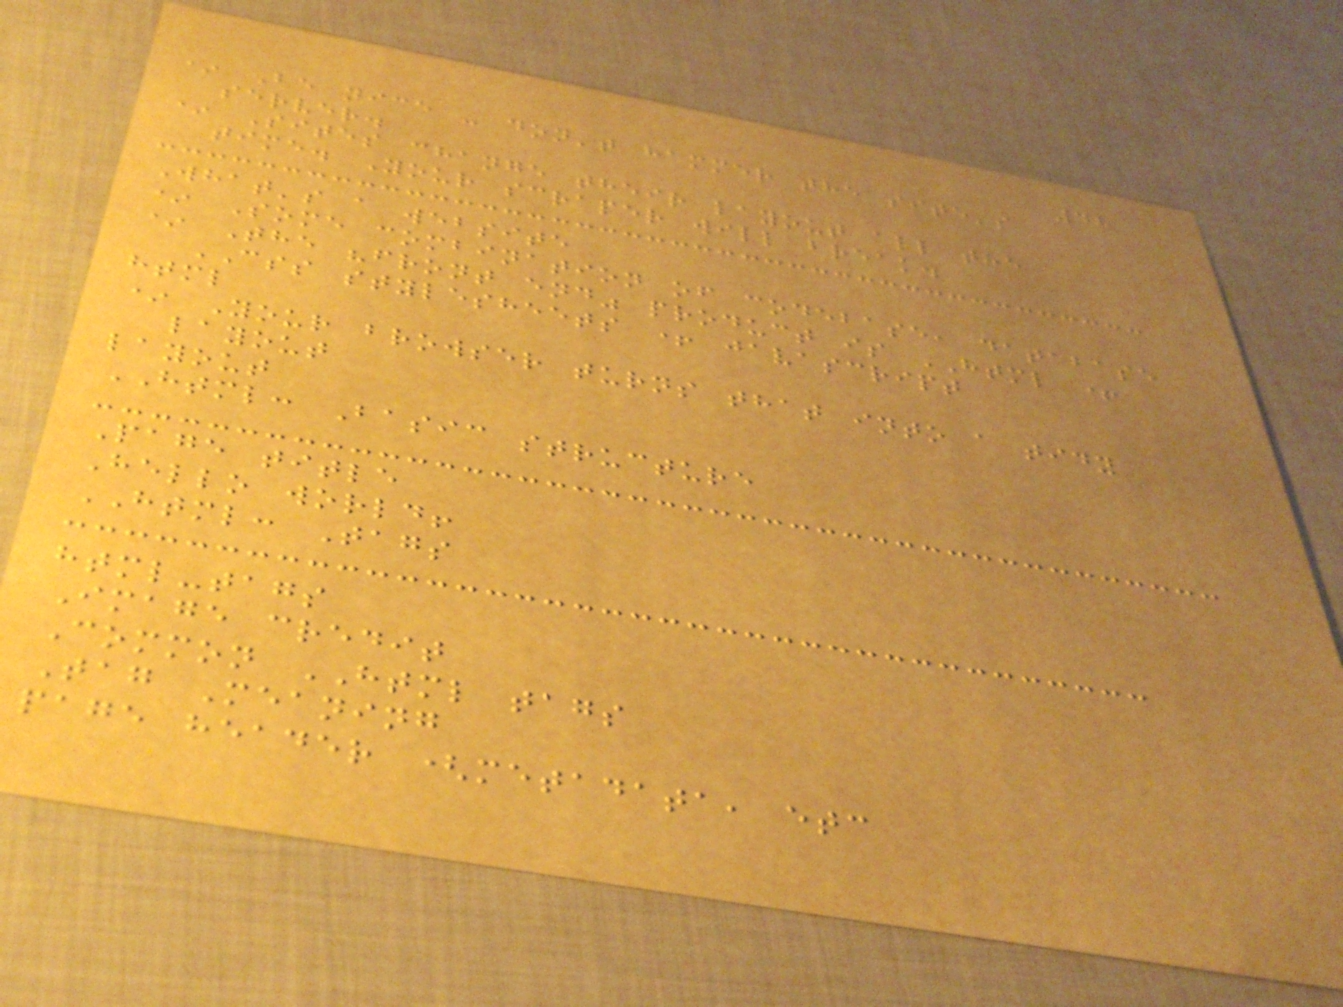48
* Be nice - don't hammer the site's
server.
* Sites change their layout all the
time. Your scraper will break.
What's a website
* Some combination of codebase, database
* The "front end" product is HTML +
CSS stylesheets + javascript
html
* Your browser turns that into a tidy
layout
layout
HTML: Basic structure
Page title
Hello world!
HTML: Tags
html-tags
Image credit
Common HTML tags
Tag Meaning
page header (metadata, etc
